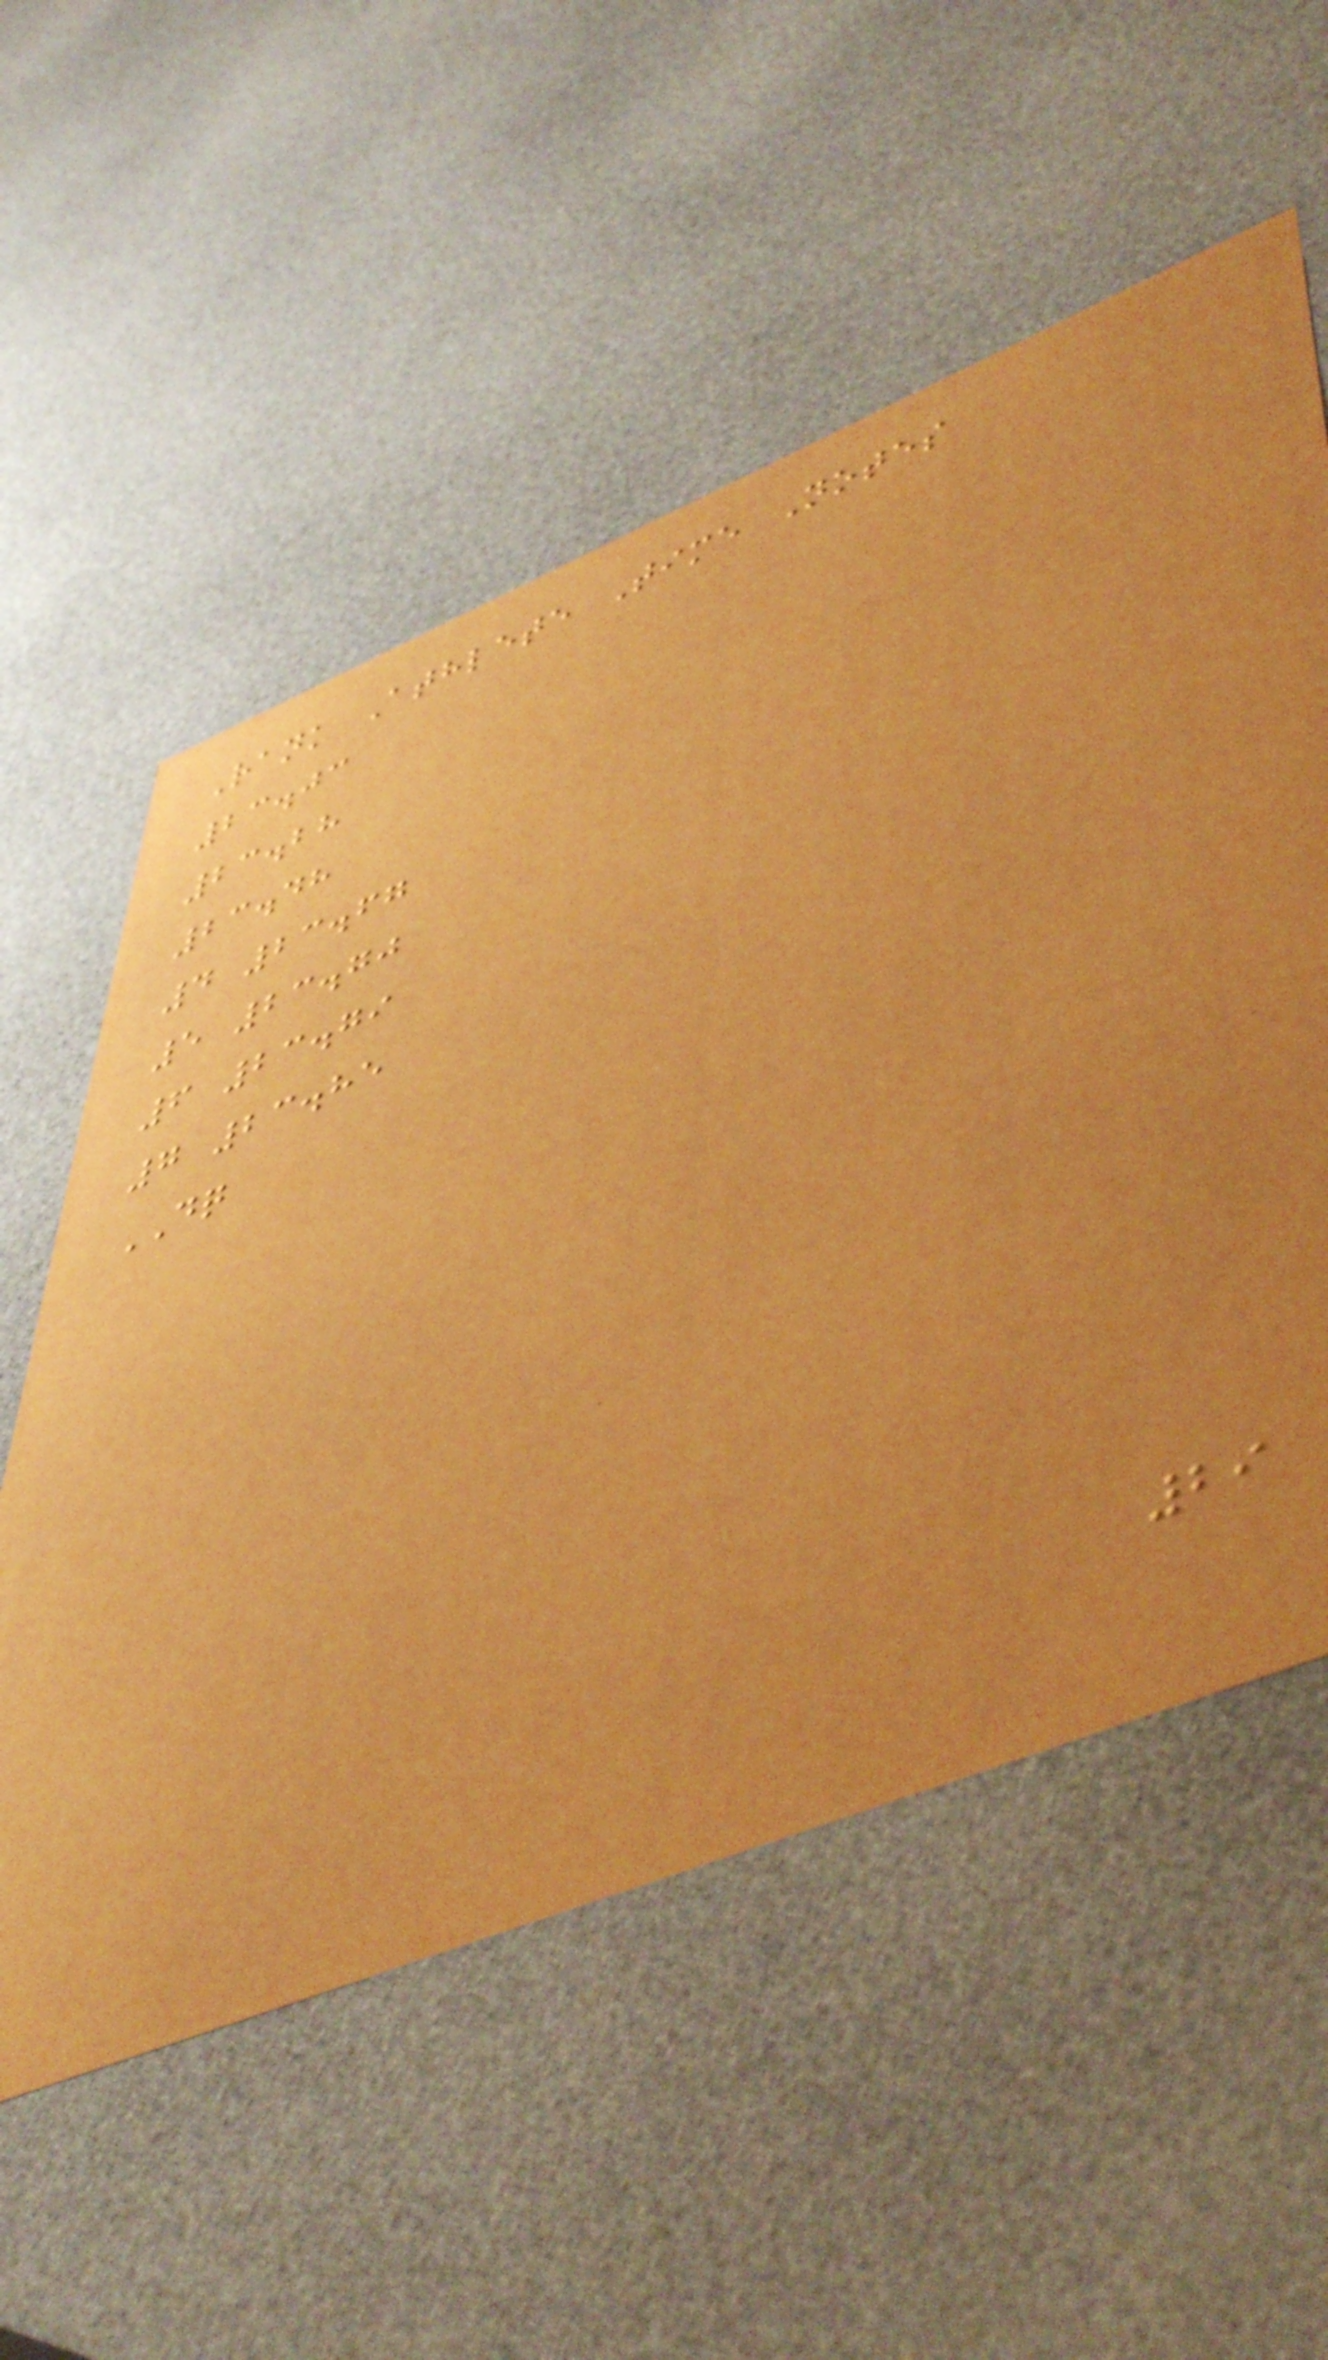Rank Athlete Time Notes
23.03
23.28
23.48
4 23.67
5 23.70
6 23.79
7 23.85
DQ
29
